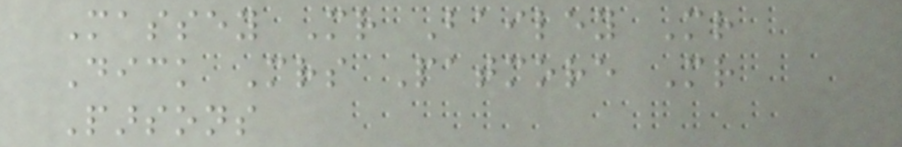Massey Mr Bailey Mr
Dick Mrs Patmore Mr
Parsons
